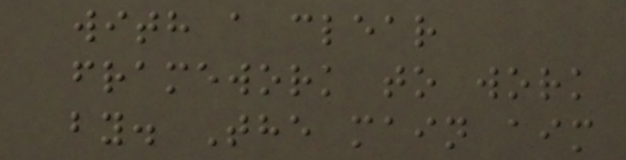with a clear
framework to work
by. The main aim
